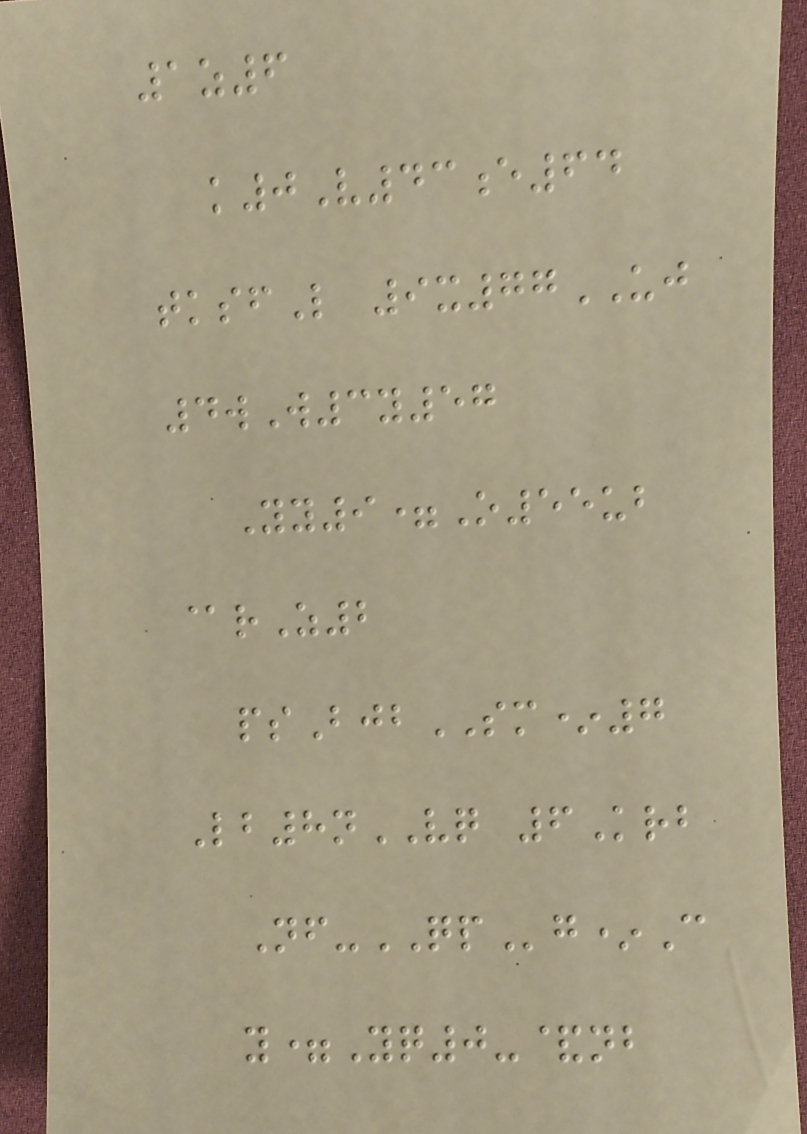1z6
k0V43e64
tksfL 9x77UJ
4wW3y57
Yy9=O55ub
@rZ2
psBjbSM*7
Lb8nVQ 6Krb
Nf-QPg*C
y=Yq0-&nb
